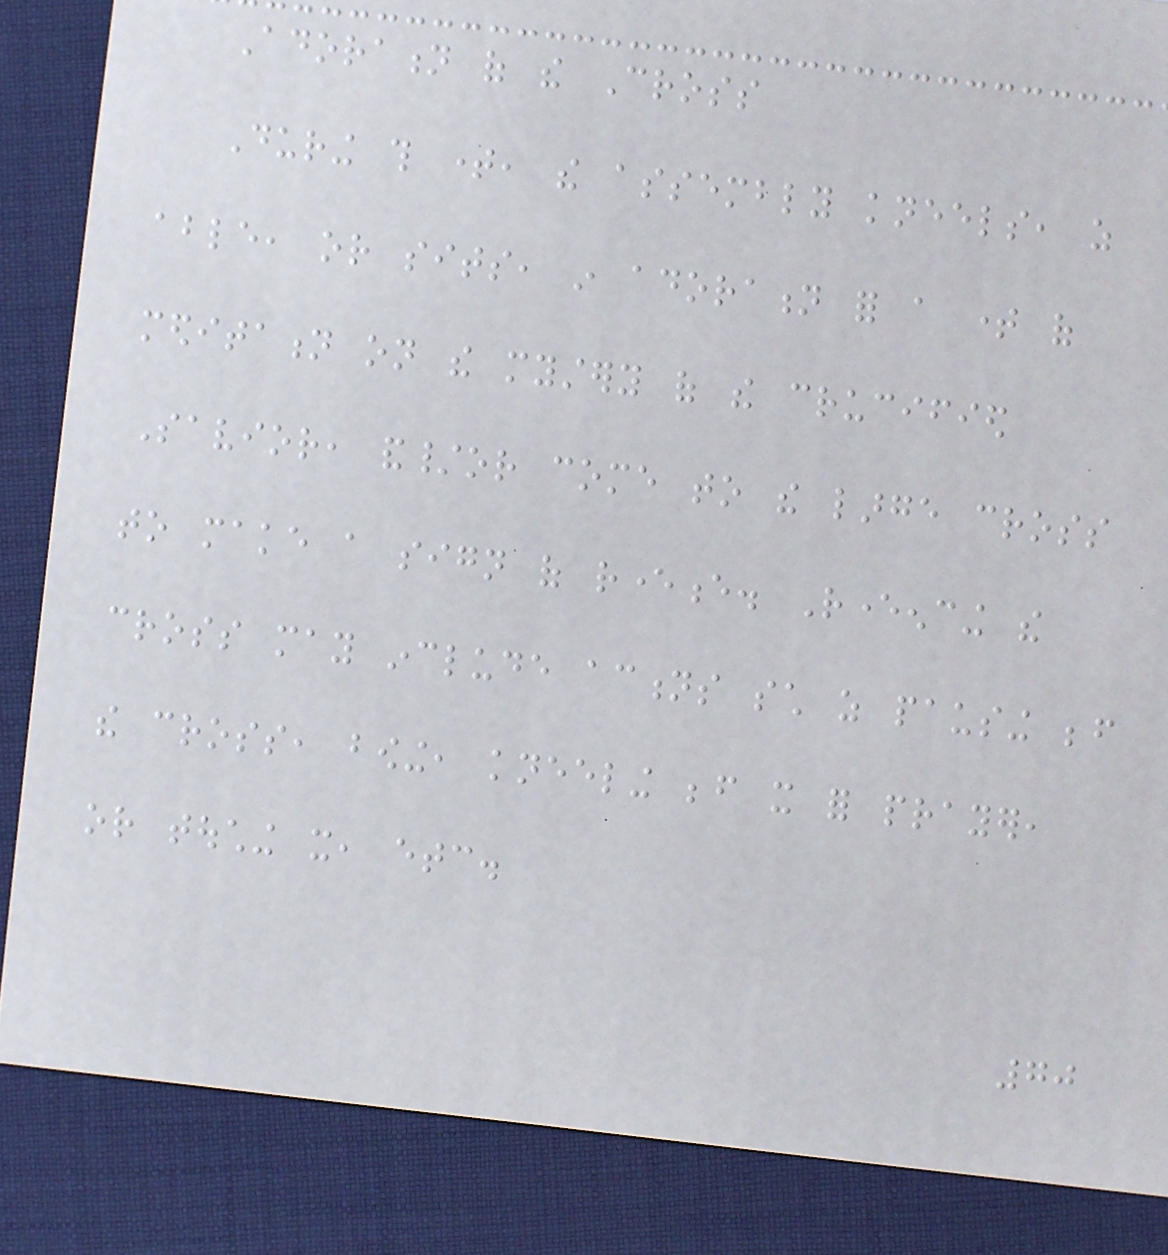Adoration of the Cross
During this time, the assembly kneels, as
able, or sits, in adoration for a time of
meditation on the mystery of the crucified
Savior, and/or come to the large cross
to make a sign of reverence. Reverencing the
cross may include actions such as pausing before
the cross, bowing, kneeling before it for prayer,
or touching it, etc.
70
